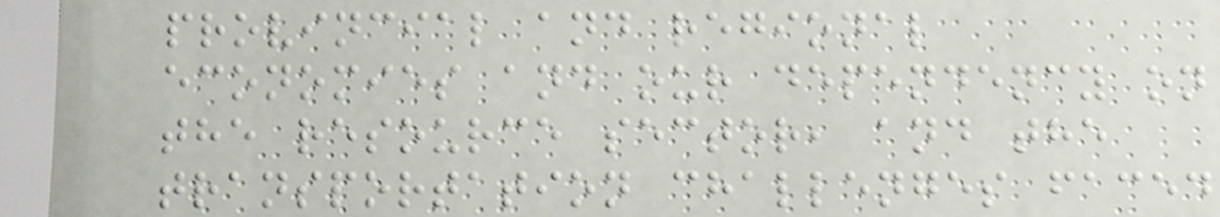provincial and regional
economies and our dependency on
the resource sector, and the
transportation challenges faced
